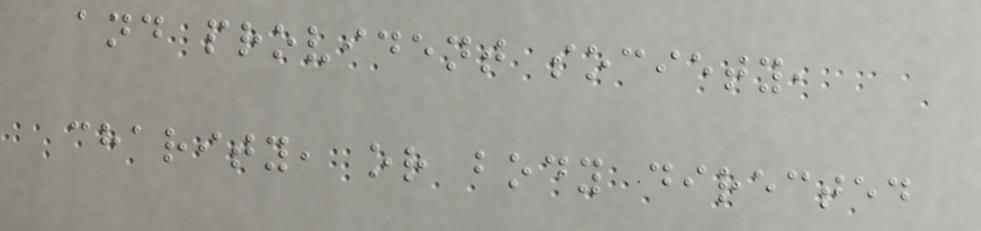and provident society,
charity, or body directed
